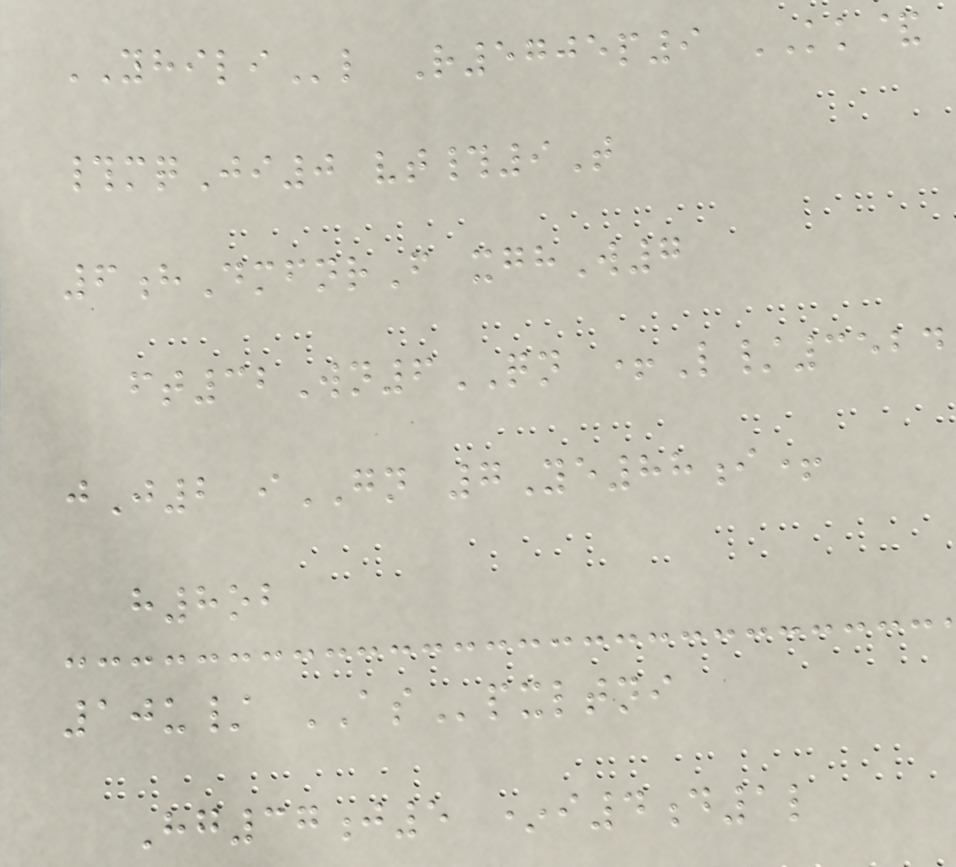YHILIl R5705p9 KK&
#mqJi0 vt#9T
6hDmfnrF xghW7
ft32Wn6QN +L/3524
jJ2 iGN 7Ye88i+
h8ob
10u/ ASpxltni
Hg37j5 *i4d1l
